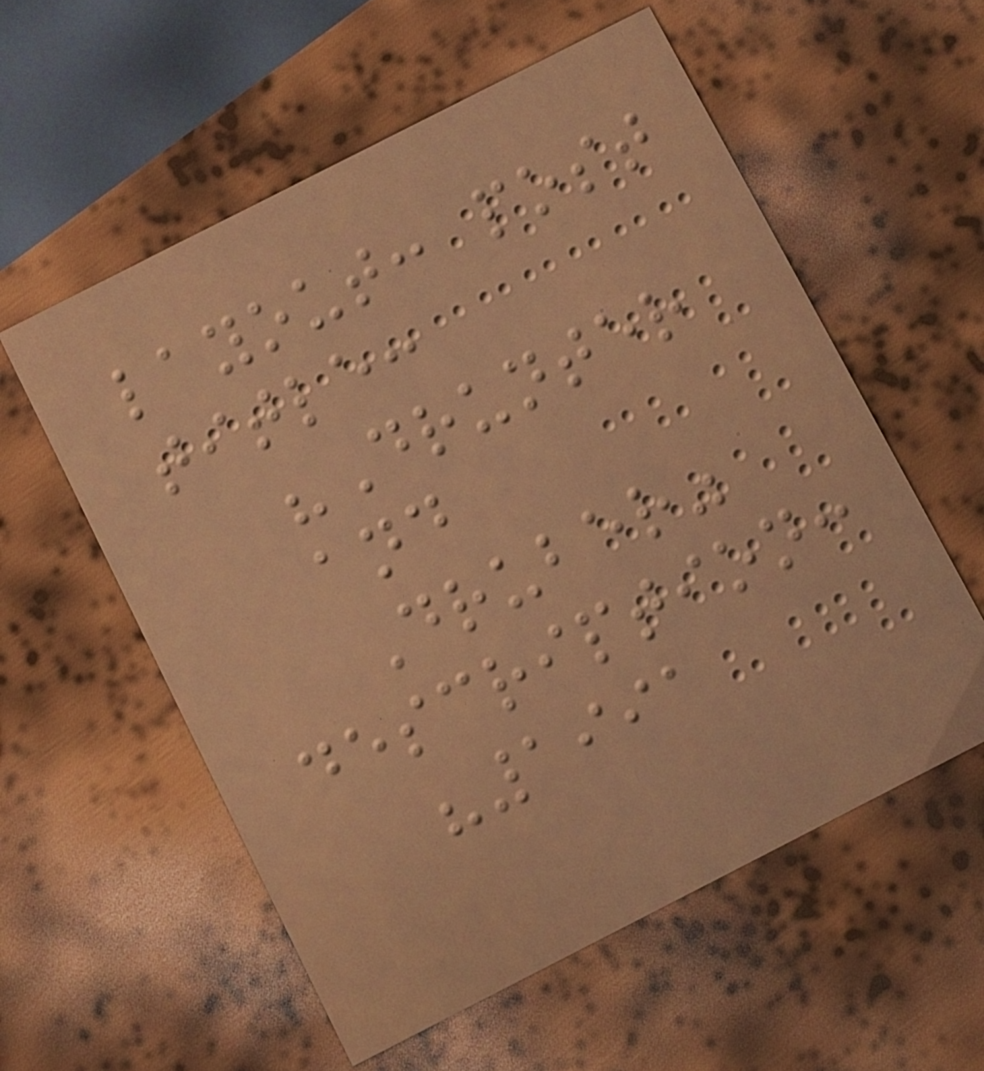layout: post
title:
"Drunter
and
Druber"
description:
"1991
